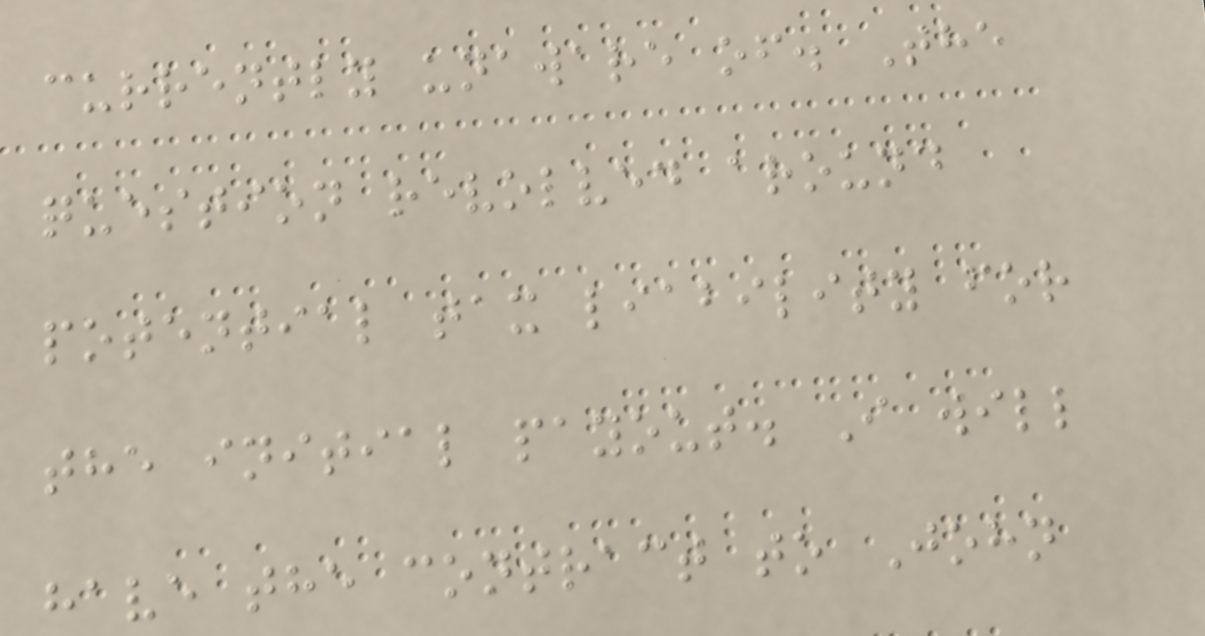currently unaware of. The
question revolved around
potential tax liability for
the initial payout. I will
have the contract to John
